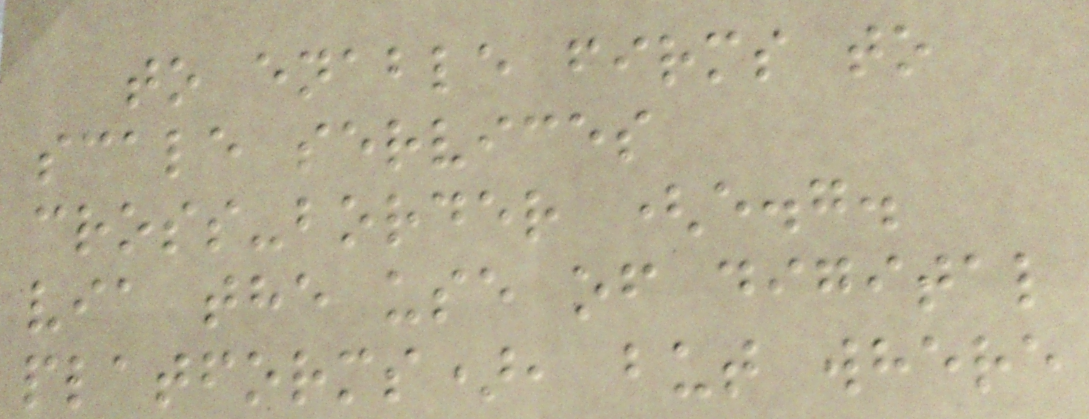to enable firms to
scale services
cross-border (e.g.
via the use of digital
platforms), but where
